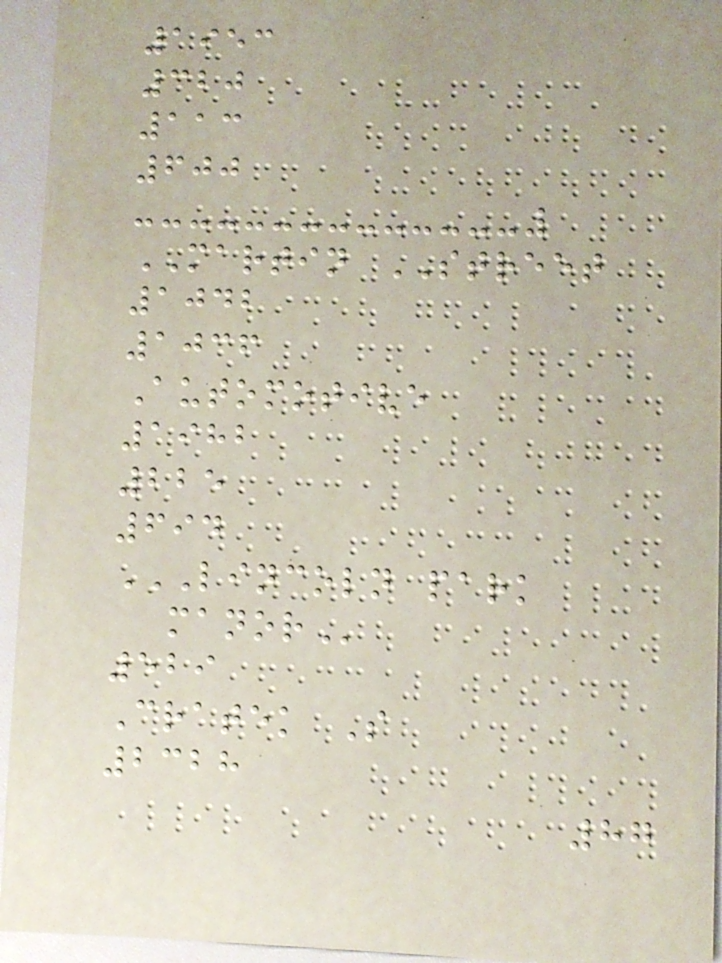1953
320
113
600
MARTIN STREET
1042
1036
Automotive
1982
225
694
LINCOLN PARK
MANOR
529
Cratek S
2328
87
